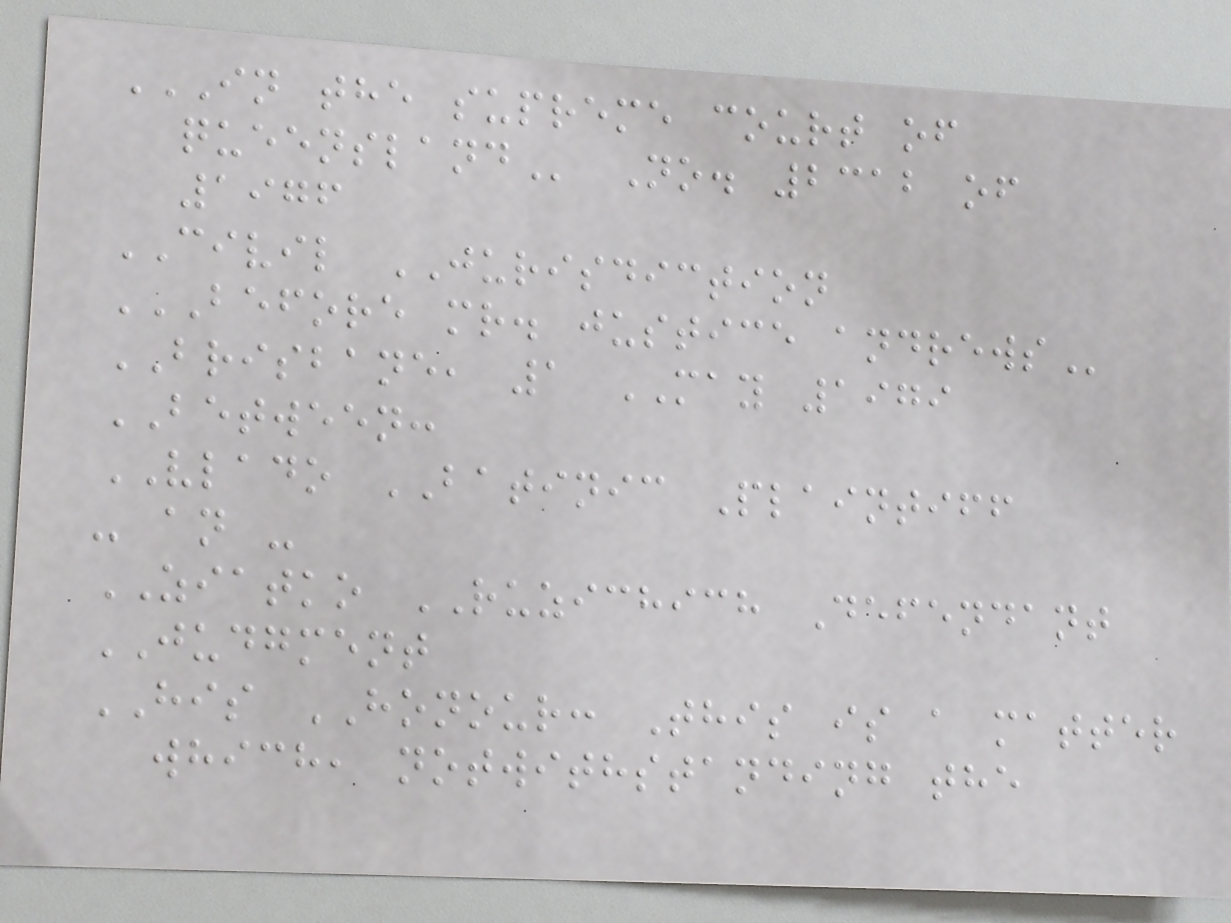IN THE SUPREME COURT OF
QUEENSLAND No. 2312 of
1976
CIVIL JURISDICTION
BEFORE MR. JUSTICE ANDREWS
BRISBANE, 1 MAY 1979
BETWEEN:
VLADO BATINIC Plaintiff
- an -
ZIATKO RUZICHICH Defendant
JUDGMENT
HIS HONOUR: This is a matter
which, notwithstanding the
